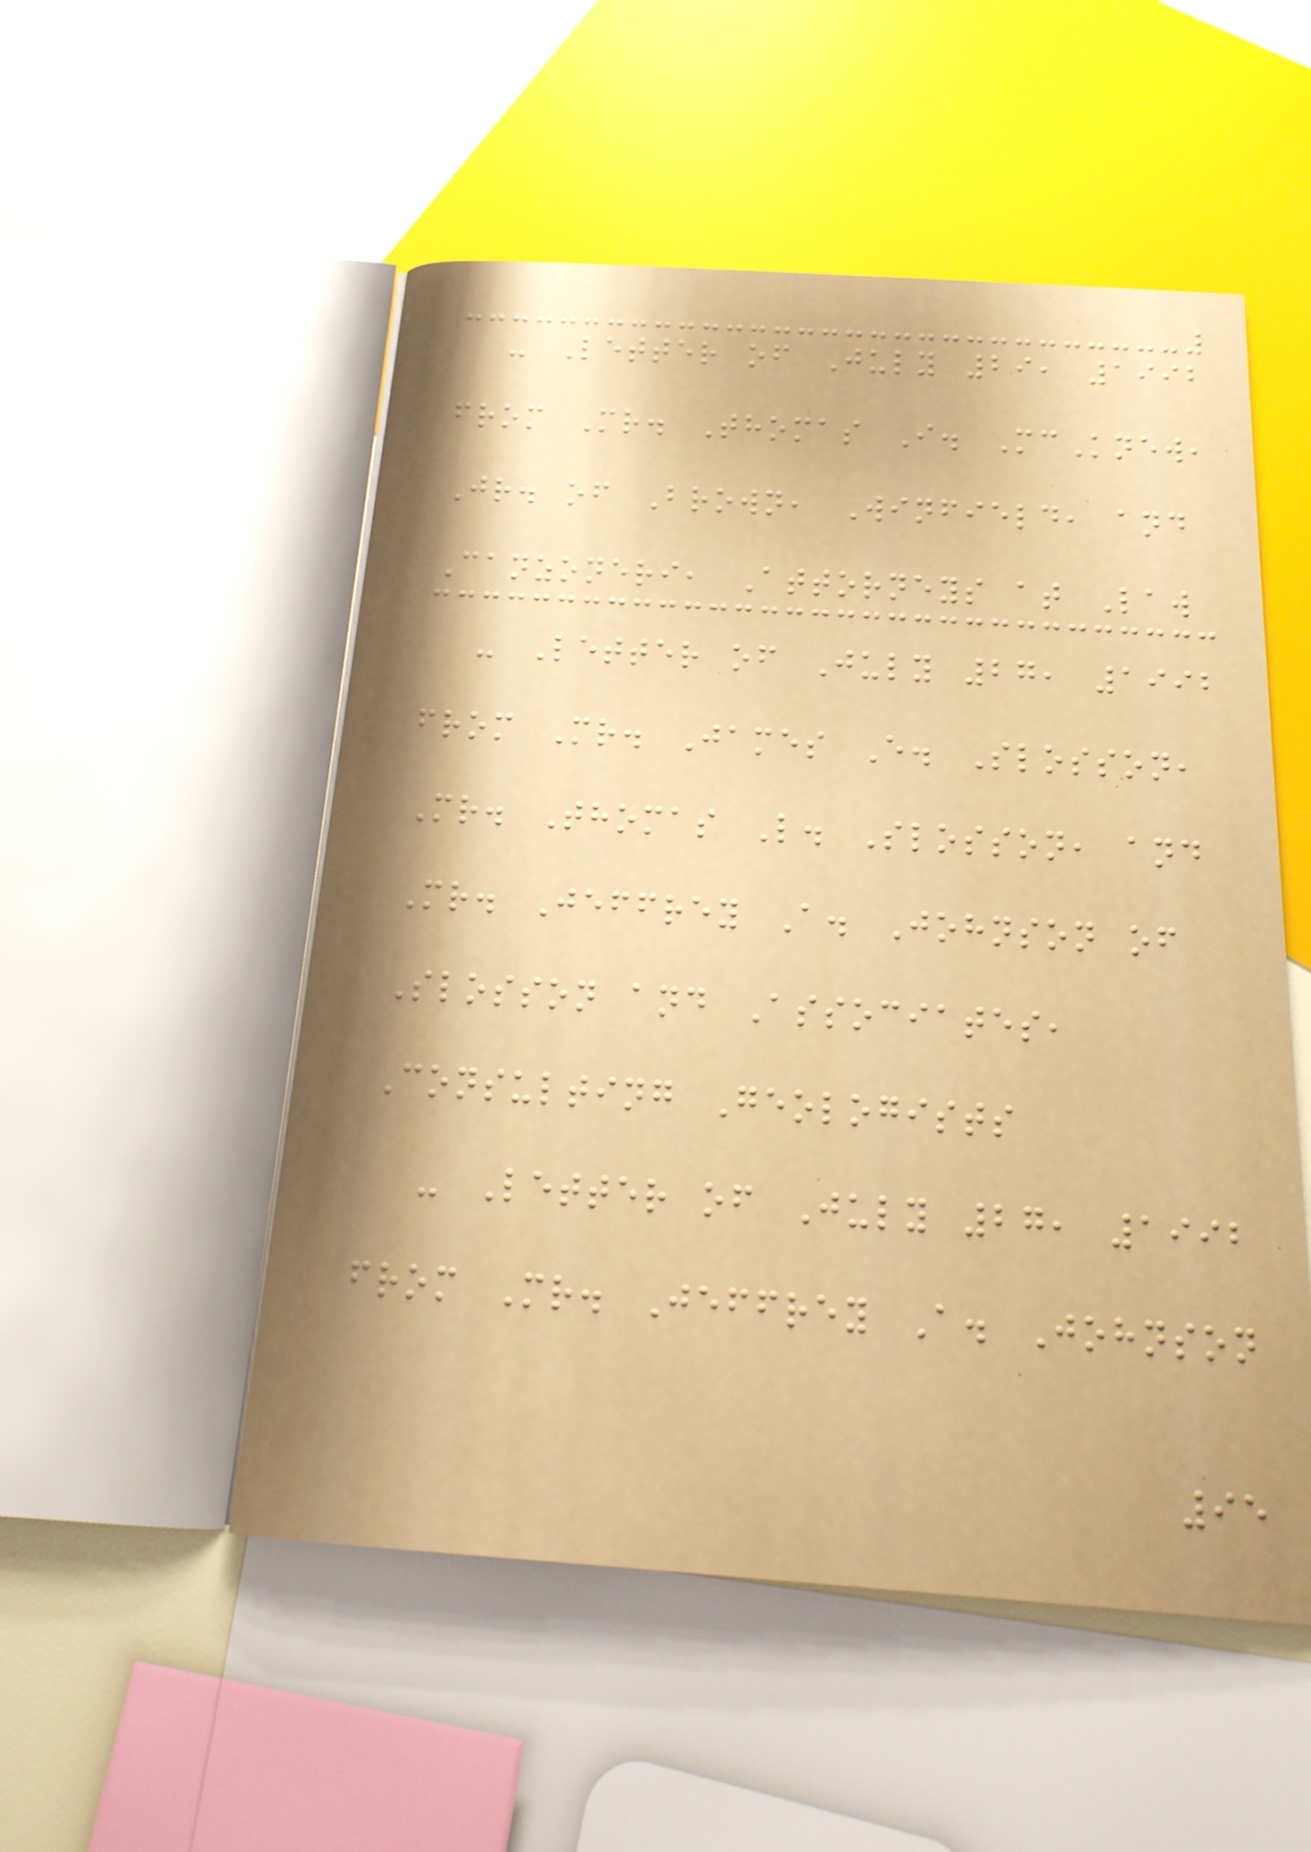- Letter of July 29, 1992
from Mr. Thomas I. McKnew,
Jr. of Brown, Winfield, and
Canzoneri, Attorneys at Law
- Letter of July 27, 1992
from Mr. James E. Slosson,
Mr. Thomas L. Slosson, and
Mr. Jeffrey A. Johnson of
Slosson and Associates,
Consulting Geologists
- Letter of July 27, 1992
from Mr. Jeffrey A. Johnson
95
